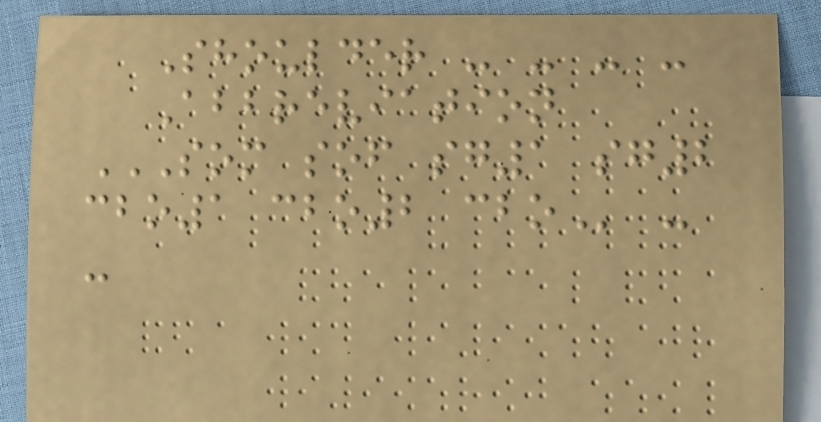Shoulder - - - -
Abbreviation
SOM SOF SG1 SG2
CBO1 CBO2 CBO -
-
